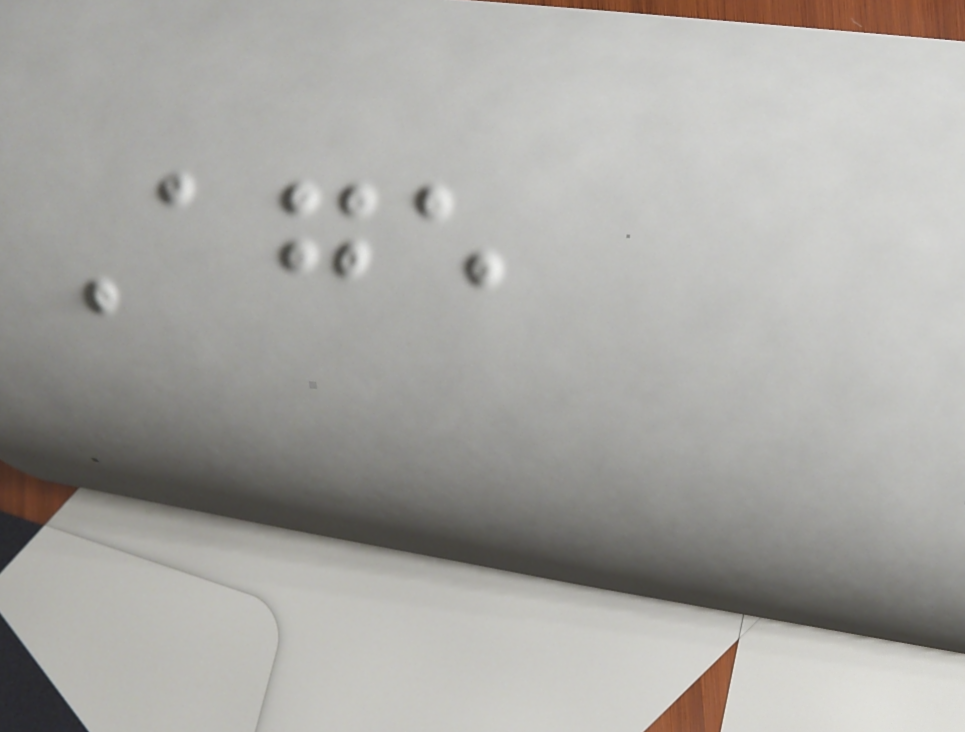Age
